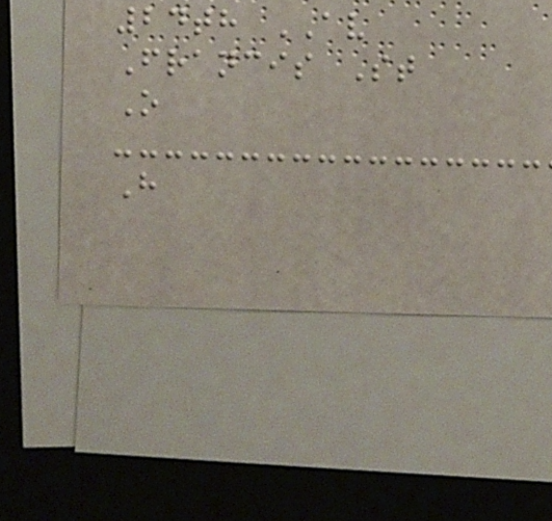24th AV
Francis St
O
H
